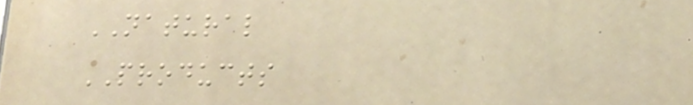NATURAL
PRODUCTS
